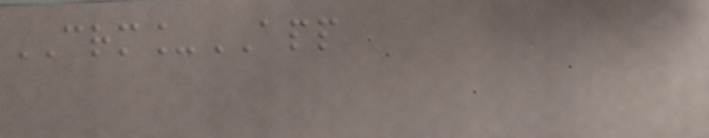CRM_APP
